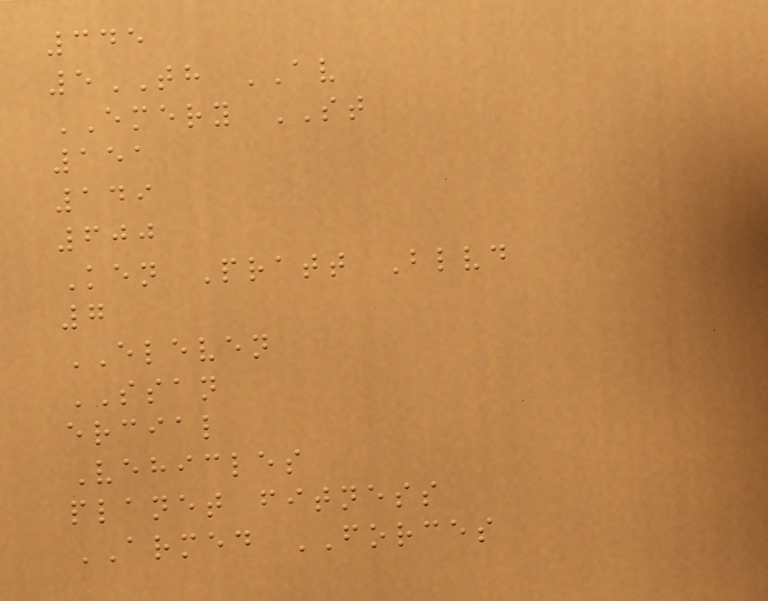345
5TH AV
EMERY ST
151
149
600
Ken Pratt Blvd
7
ELEVEN
SSAN
ercial
Vehicles
planet fitness
ARMED FORCES
